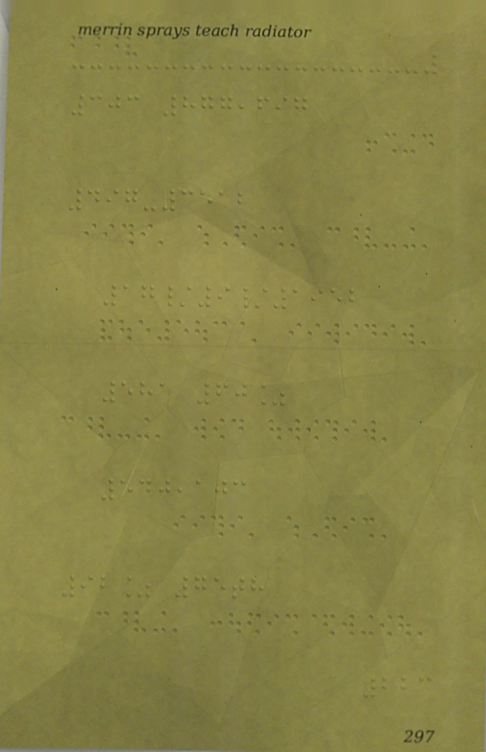303 877,697
497-3512
17/9/1952
581 60%
540,103
92% 75th
223
